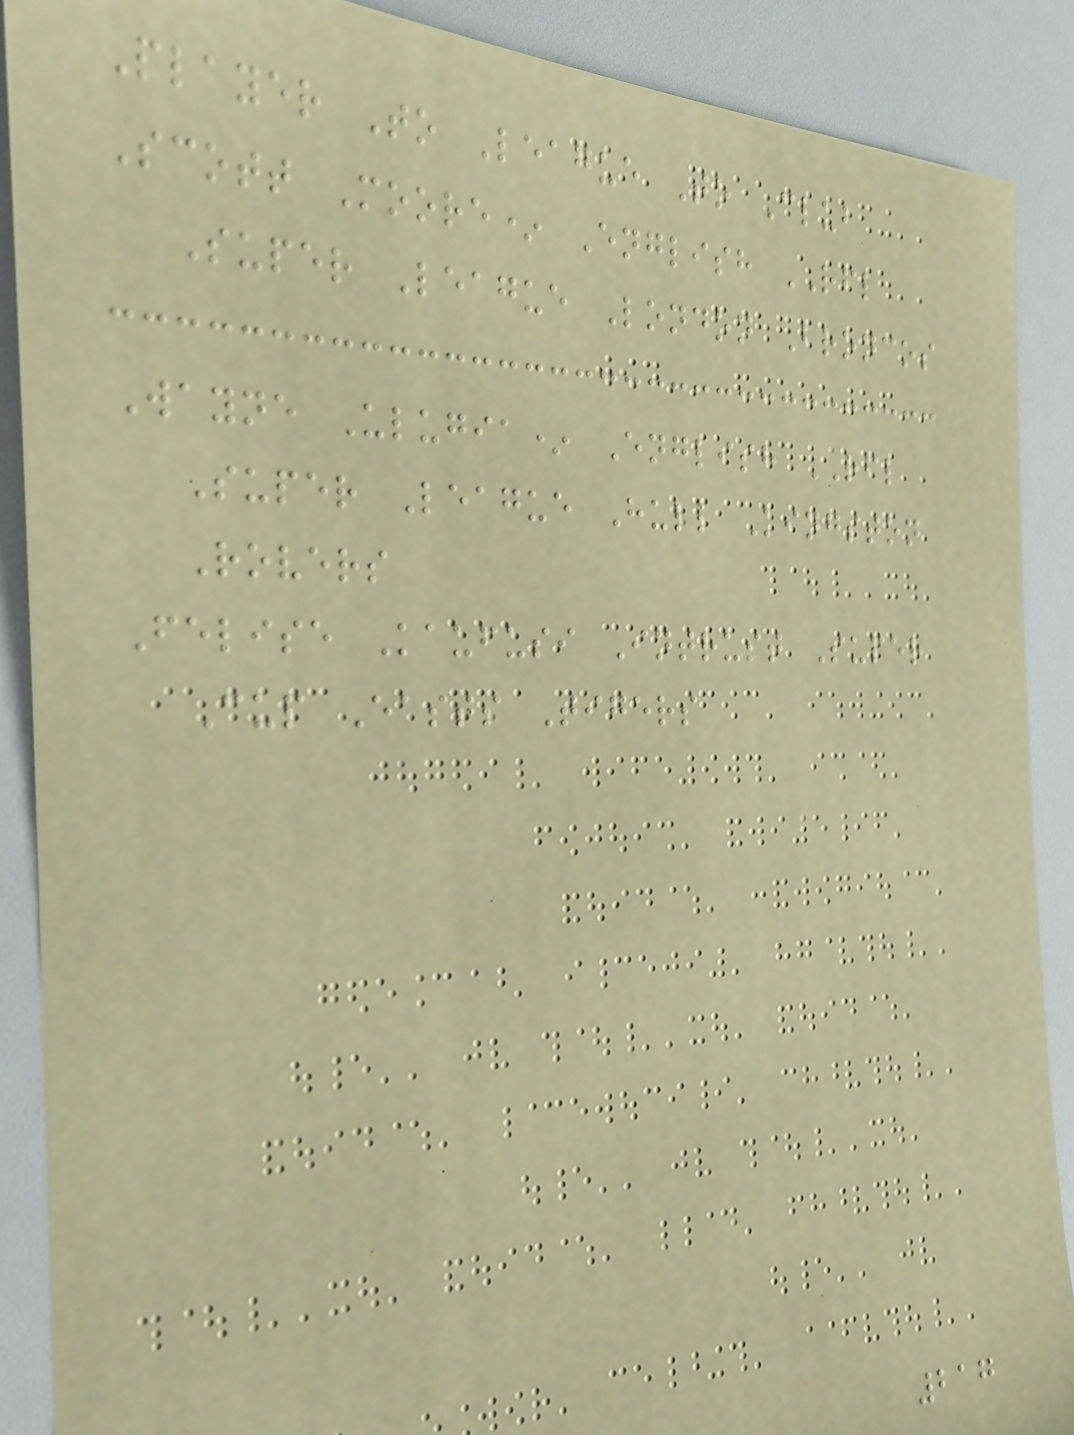Player To League To Club
Scott Moore* English RFL
Super League London Broncos
Wayne Ulugia* English RFL
Super League Hull Kingston
Rovers
Felise Kaufusi Intrust Super
Cup Easts Tigers
217
